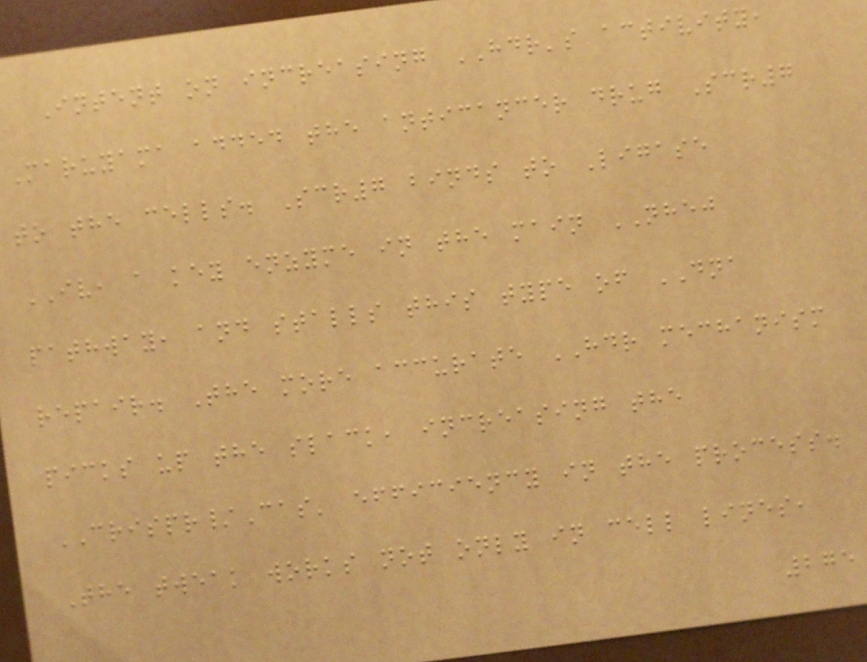Intent on increasing HDR's activity,
Maruyama added the anticancer drug Scr7
to the cells. Scr7 binds to Ligase
IV, a key enzyme in the main NHEJ
pathway, and stalls this type of DNA
repair. The more accurate HDR mechanism
picks up the slack, increasing the
CRISPR/Cas' efficiency in the process.
The tweak works not only in cell lines,
275
